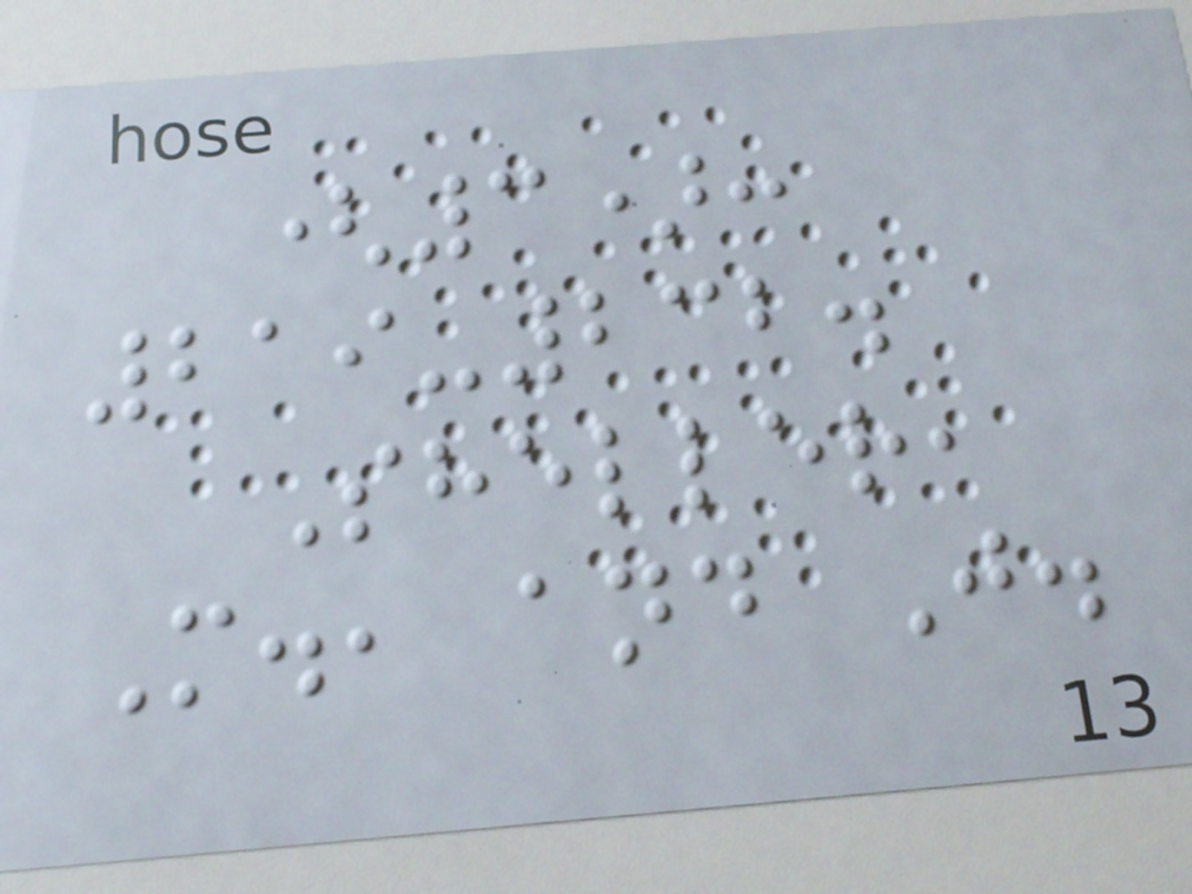(3):
219-232.
Sheller,
M., and J.
